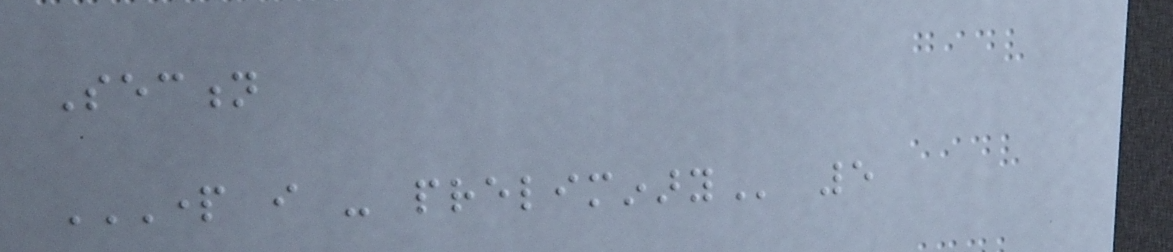Section
PART I - PRELIMINARY 5
